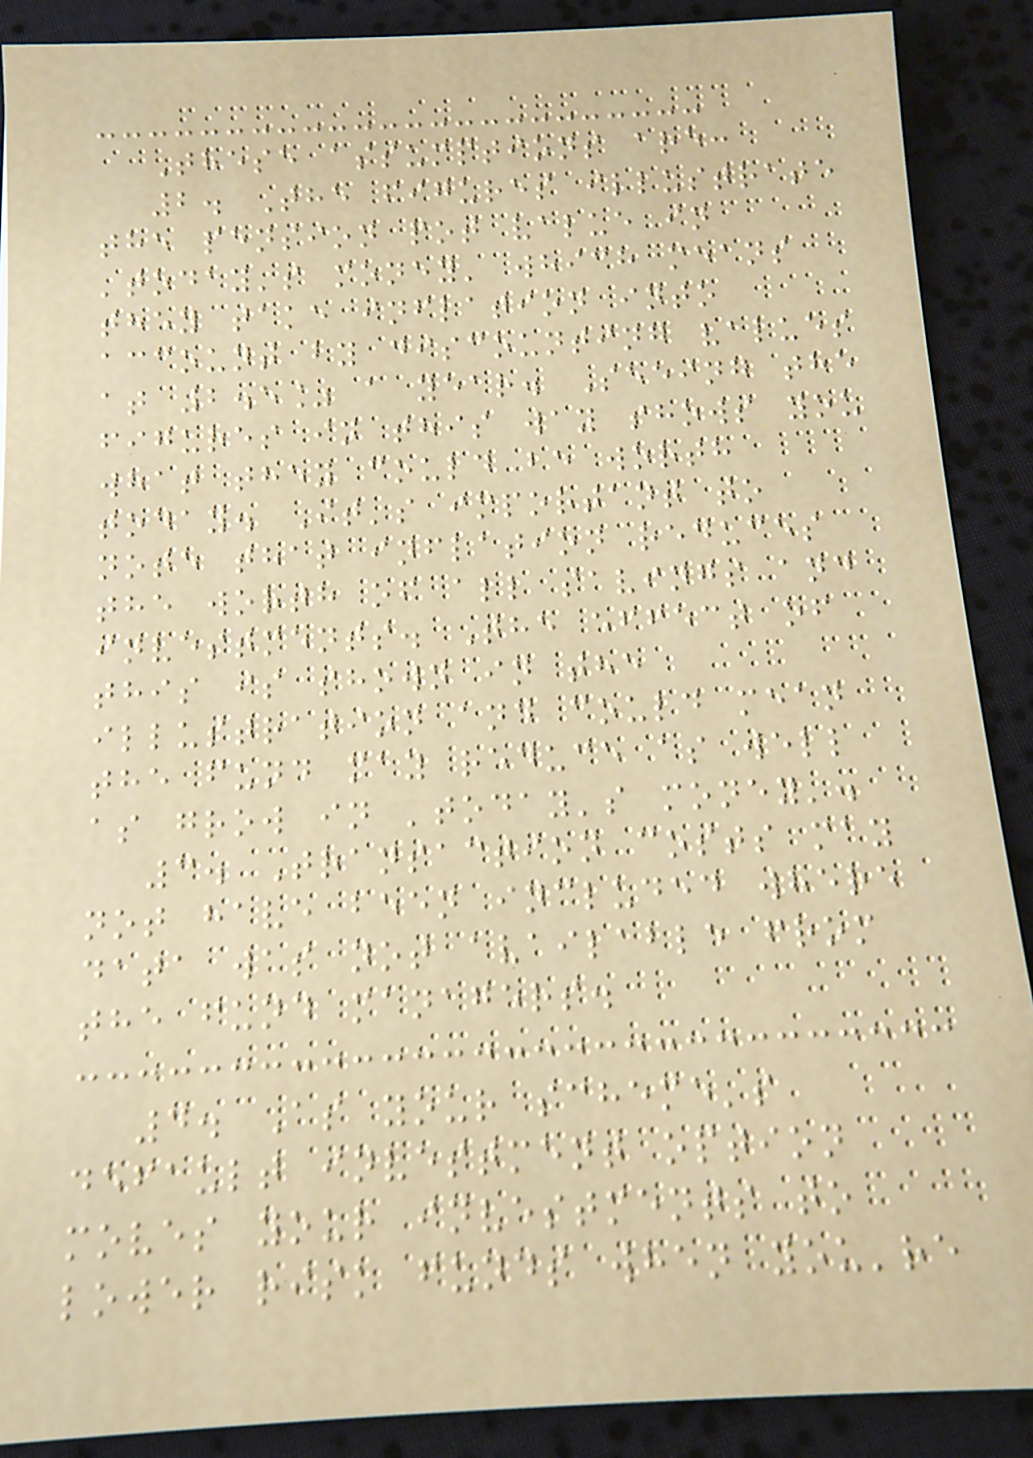These assumptions are:
2. The figures illustrate
the pension pot value in
'today's money' which means
they take inflation into
account by discounting values
at 2.5% a year. Seeing the
figures in this way shows you
what they could be worth
today. It's important to
note that inflation reduces
the worth of all savings and
investments. The effect of
this is shown in the
illustration and could mean
the fund may reduce as well
as grow in 'today's money'.
3. Transaction costs may
not have been included where
data was not available from
the fund managers.
4. As your scheme's
default investment option
moves your investments to
lower risk funds when you're
